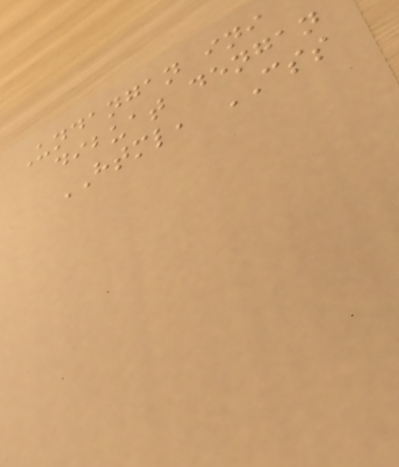Undangan ini
dibuat dengan
HTML, CSS
